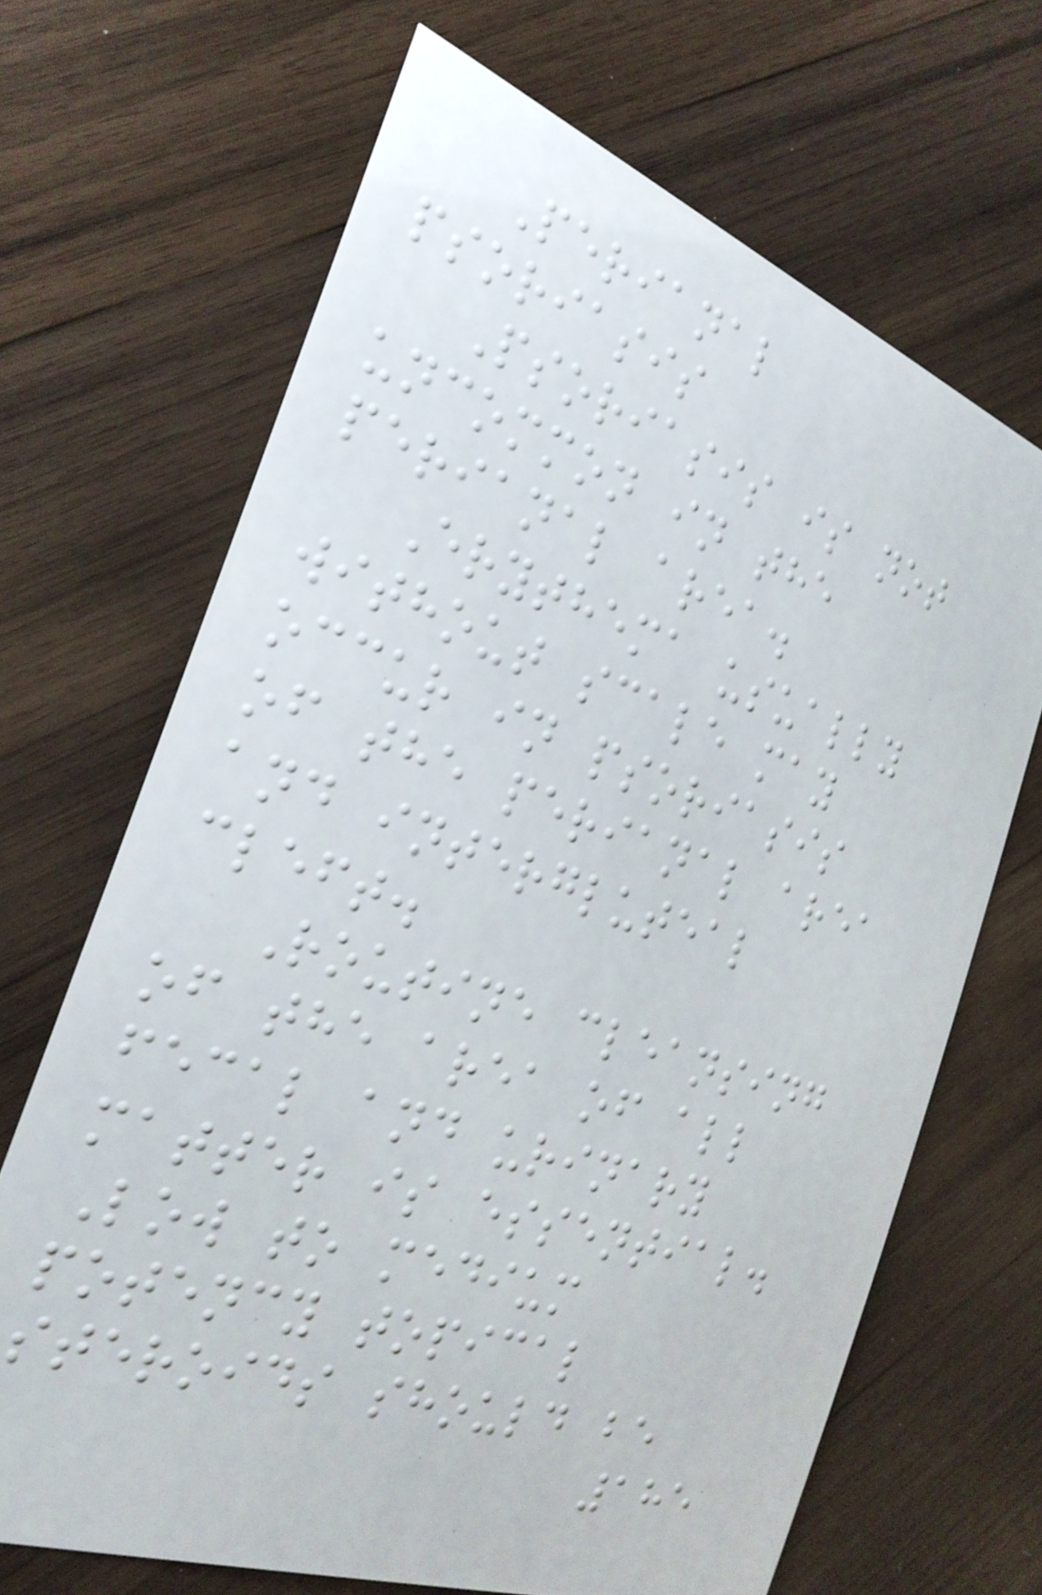Perianal
psoriasis
Psoriasis is not
uncommon in the
perianal area.
Erythema usually
without scale may
occur in psoriasis
of the perianal area
and intergluteal
cleft.
Routine cleansing
of the area of all
fecal and urinary
matter is essential.
Low to medium
potency topical
steroids should be
185
